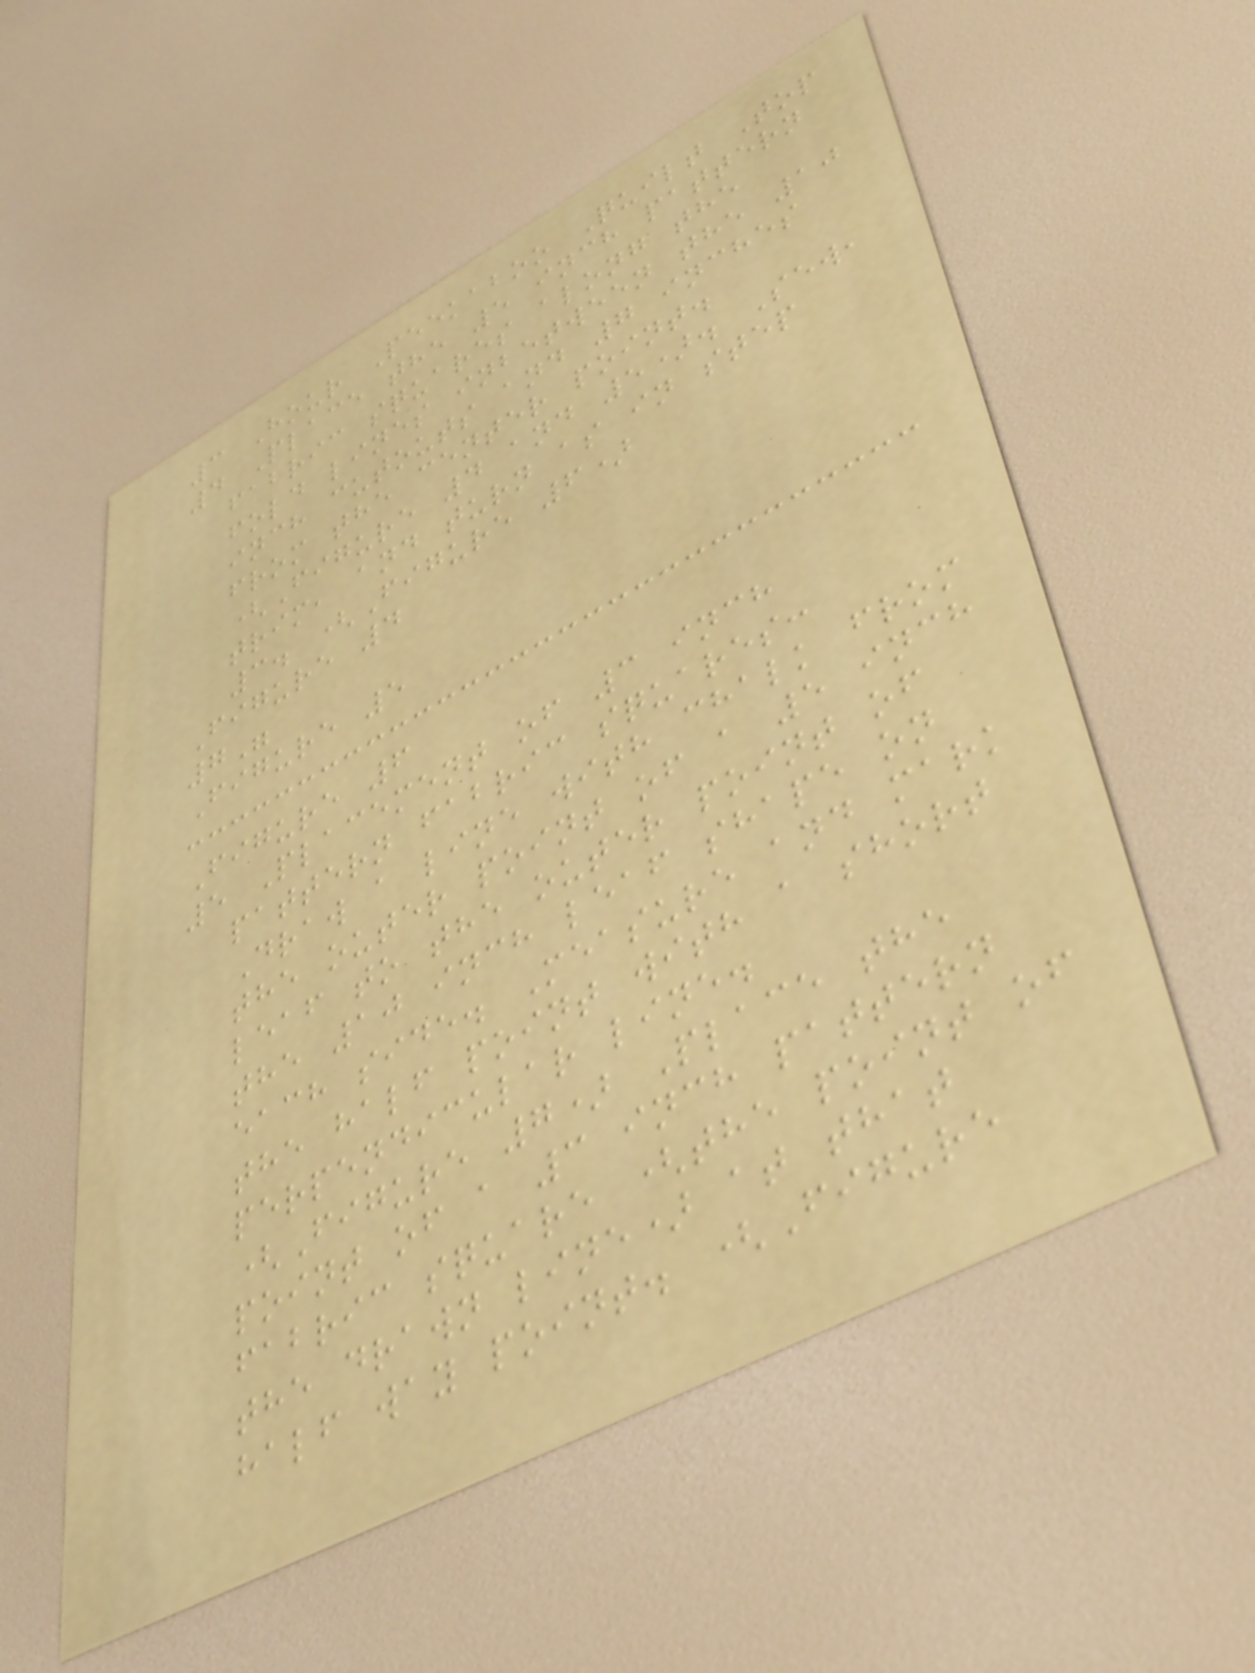3 Hour Peekaboo Quilt Top
4 Place the 5 inch pattern
fabric squares along the
fold lines inbetween the 10
inch cutouts and 7 inches
from the center point.
(Figure 4 and 5). Sew,
trim, and turn as in step
3. (Figure 6)
Figure 4
7"
Figure 5
Figure 6
5 Placement of 3 inch
pattern fabric squares:
Draw a line with chalk from
the outer point of a 5 inch
leaf to the outer point of
the 10 inch leaf shape on
each side. Measure and mark
the half point with a short
perpendicular line.
(Figure 7) Place the
point of a 3 inch pattern
fabric square (the point of
the drawn line) at that
half way point. (Figure
